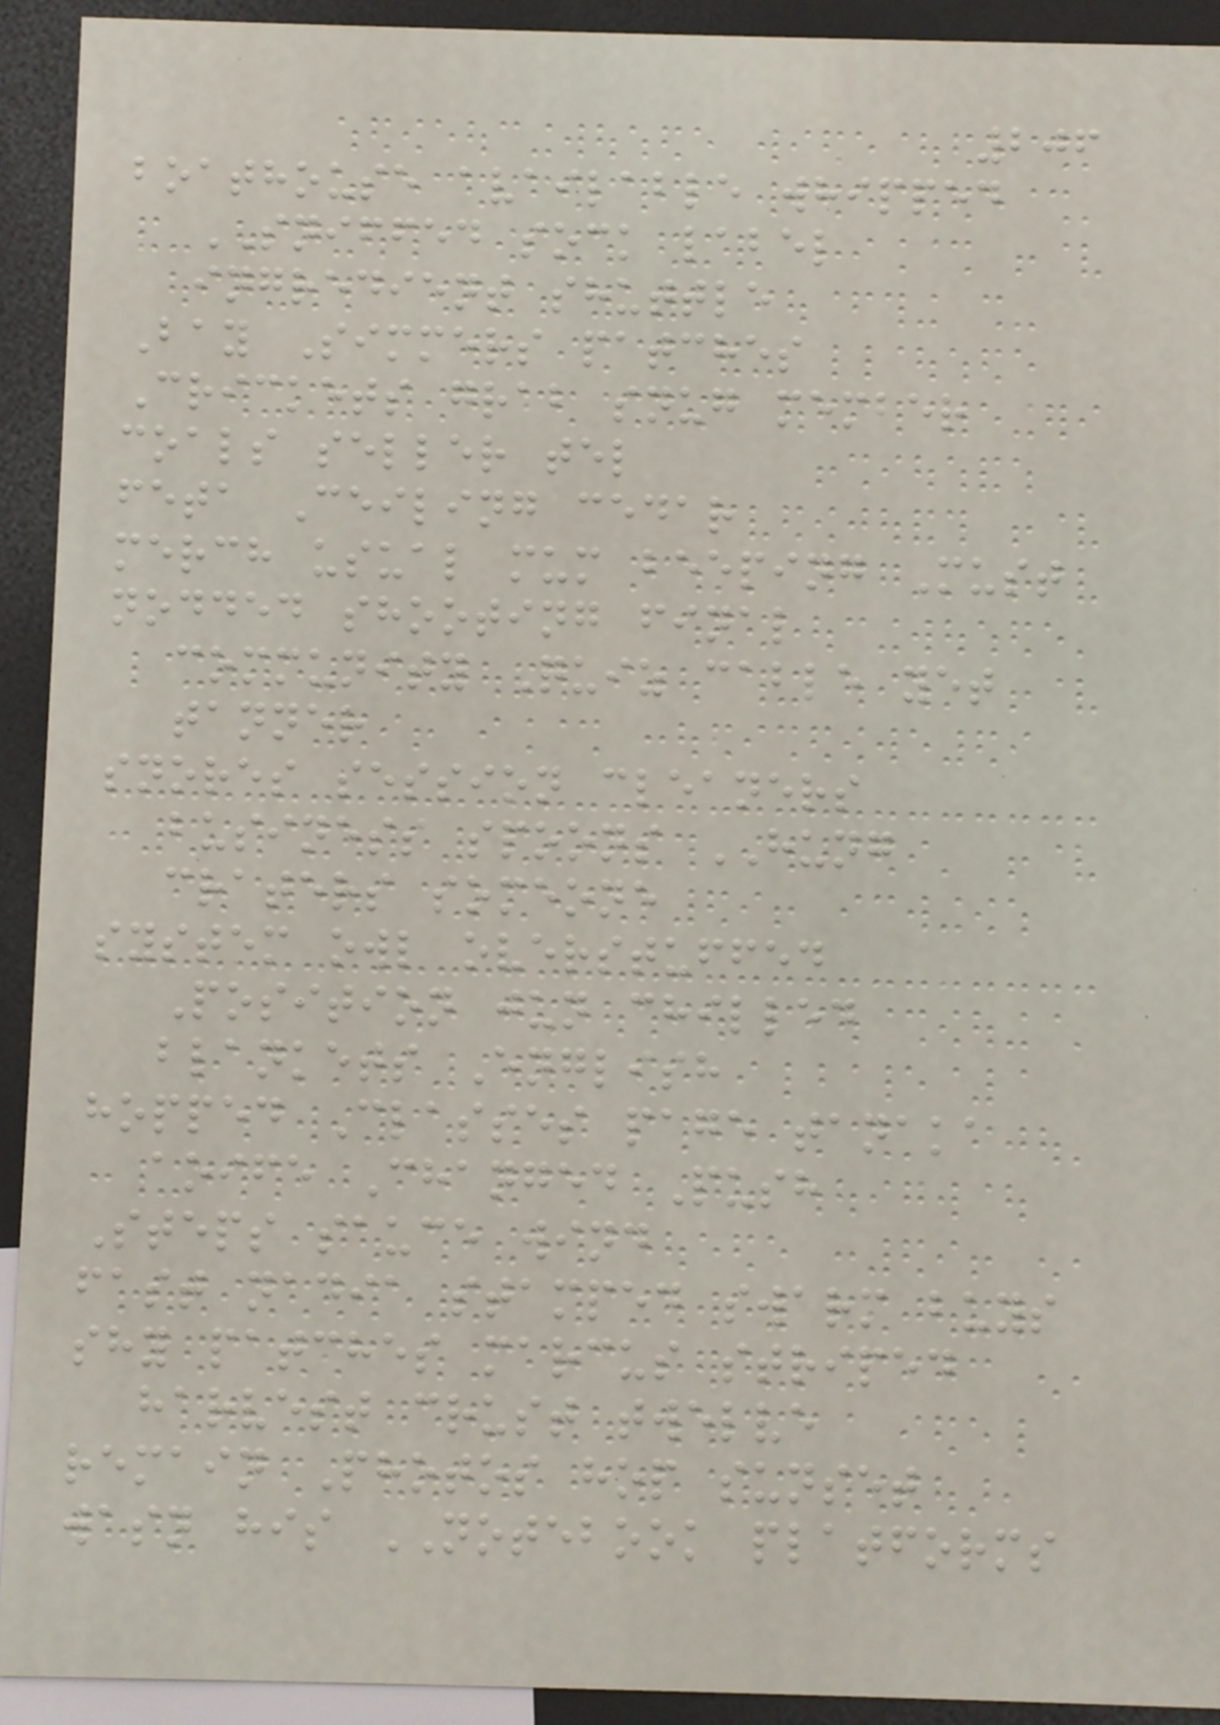206
boathouse available whipped
SNIFFED sock label
ingredient shuttle
Bay Simmers patches
Crickets grab snug member
coals seller tel
feta Ceiling cedar
merch usual mum beeping Must
nodded shooting final
community Quiz cable yet
tanner
snores session cleaners
business spoons HUNG
craters someone
system owl overstuffed
Position jun chilled
blankets English
hopped Classes page tanaka
aoife Changed Push
Steps sauce wind
fast nadia stamped swarm buys
shy patches marcus striped
harvest crust twelve
remain Photos hop sunset
wasn his NOTEBOOK platforms
